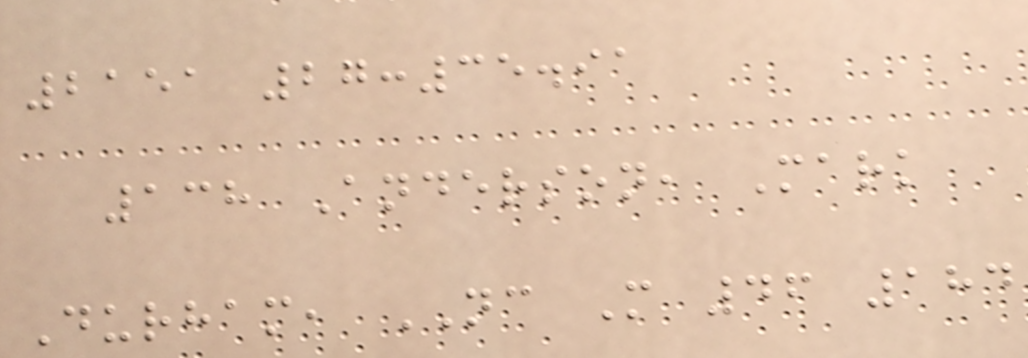2151 27:35.91
138 Anderson, Mark
Durham, NC M 46 184
